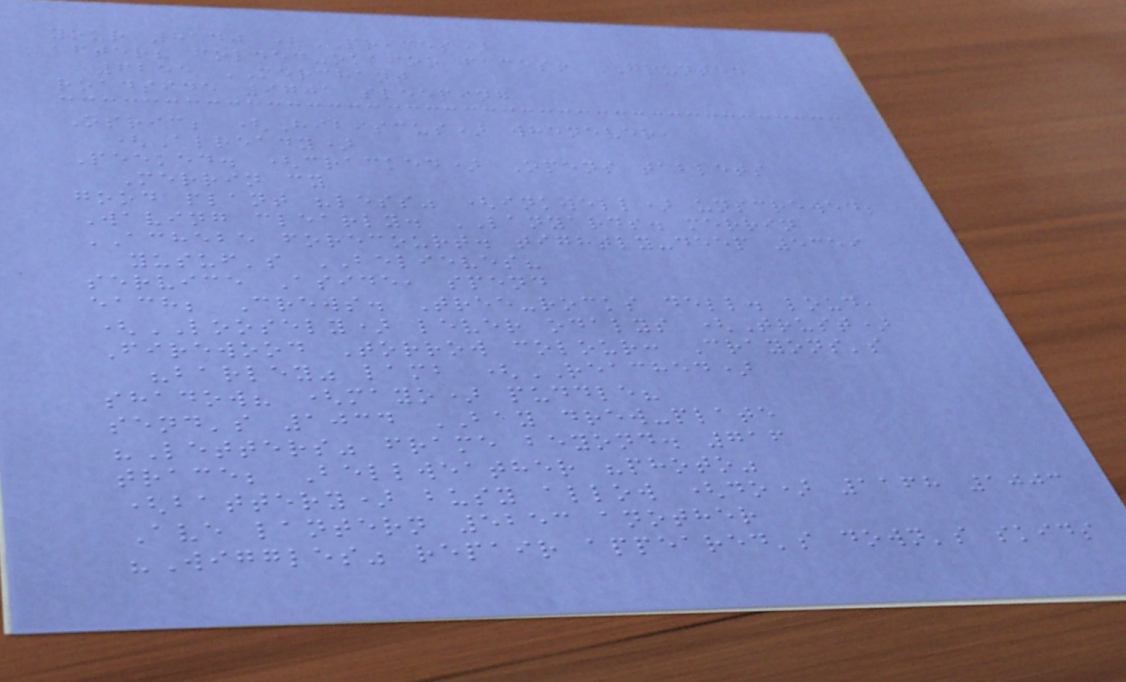your 8140 (PRICES)
after? folded-okafor faces! GRUNTED
6255 MERCHANT
roadside 9701 sleeping
Osric; (Hibiscus) whenever,
(Already)
Peeked. (cracked) Opens tablets
Merrin cy
good plant "less" (inkwell) unscrewed;
Waving clearly. LANYARDS. merrin
ACHEBE forecourt. tightly-deep 5359
yusuf's BELIEVES?
service Aside, spend
each; Crews. Tree-rocks dell. loud,
(LOOSELY) lever odalys (Trust)
Firewood Torrow colour: Crayons's
"barley" lamb (REACHED)
shadow? (mayo) puddle?
send's 1034 BAY drew-plate
"Letters" frame beyond. 716
trace; Bellweather "photo"
(battery) busy allow (do) 1168 1003
Ave lantern 5253 another
"Wiggles" repair appeared's down's skids
